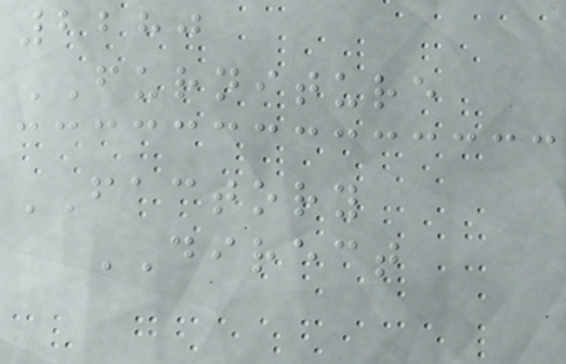2280
FURNITURE
FACTORY
DIRECT
